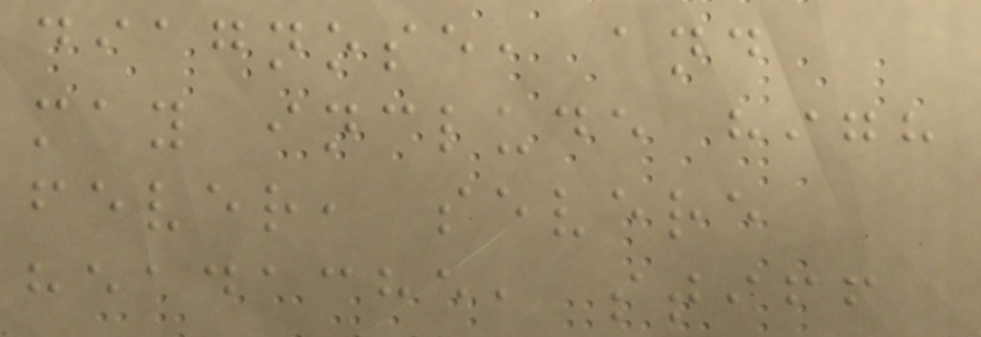diagnose, and
may include high
fever, severe
headache, stiff
